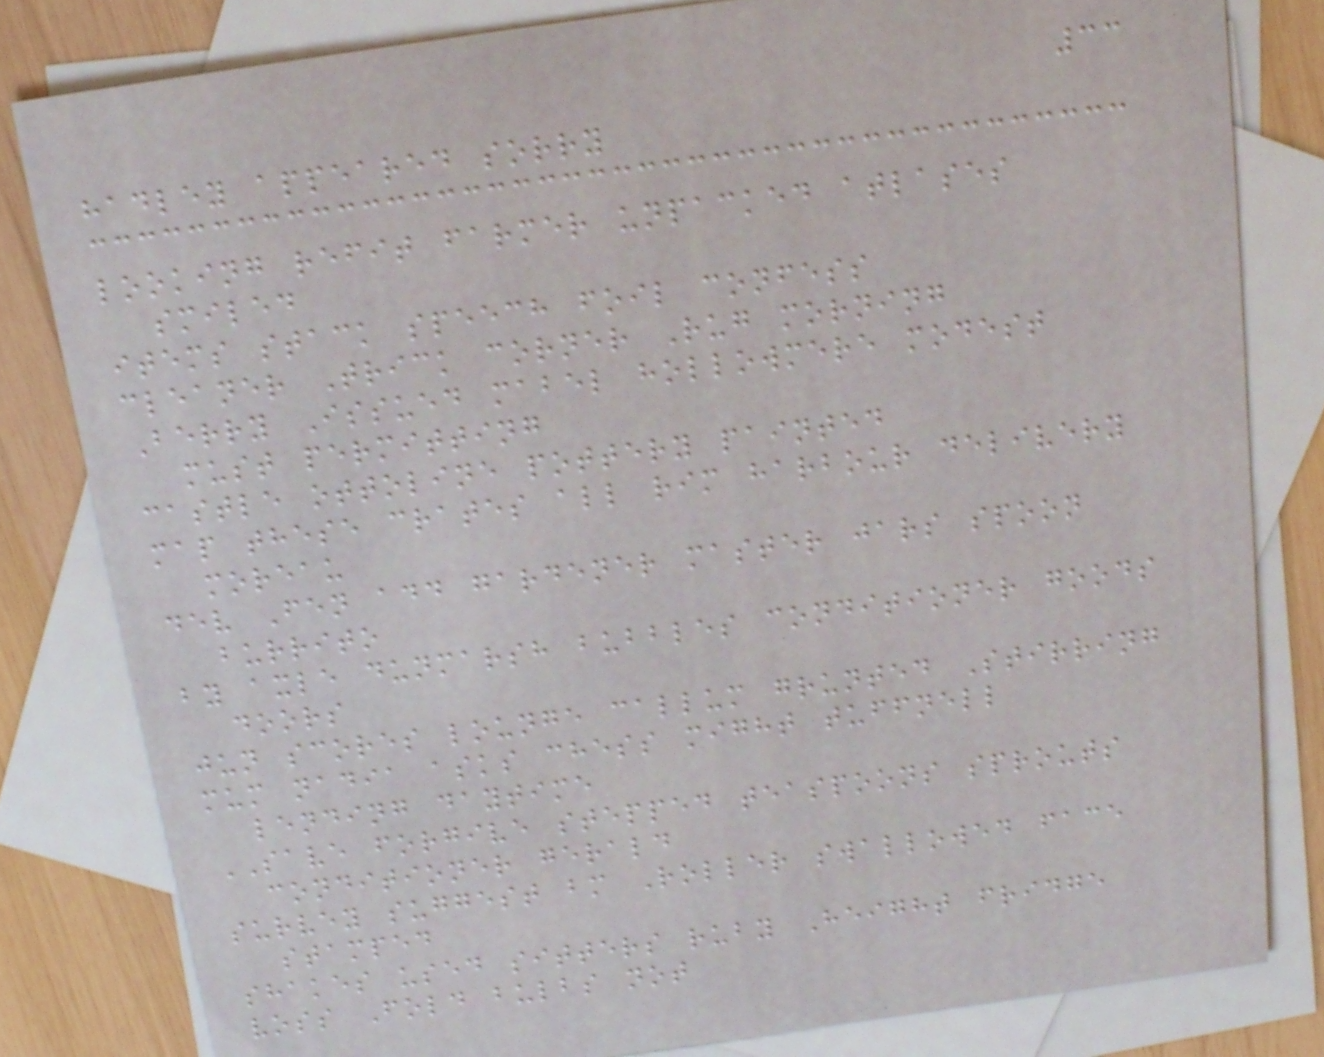33
hadley appeared sorry
looking refit farmer unpacked atlases
smiled
items stack speech foil confess
cleaner Trick corner Rug morning
Berry Issued mabel hollowmere modest
must permitting
castle ottoline pottery painted
map these crates all rim harbour delivery
moreau
dev Fen add gardener master jars spoon
burrito
by axle dunmarsh bubbles conditioner goods
doors
jun scores lounge callum grunted Stirring
mum nadia asks chess might tuffnell
lending daytime
SAVE forgive stepped teaspoons sprouts
conditioner gerald
survey suggest bm Roller swallowed face
stamped
shakes used sitters ruby Height fridge
voss Fold bulbs not
